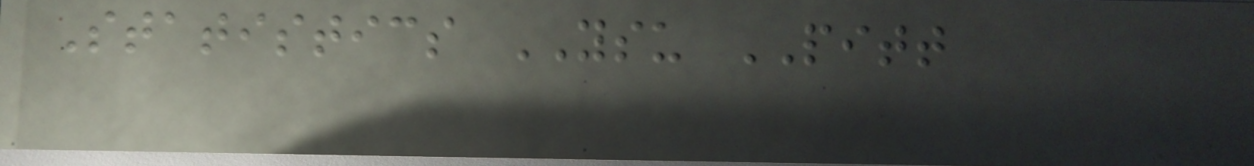Statistics YSU PITT
